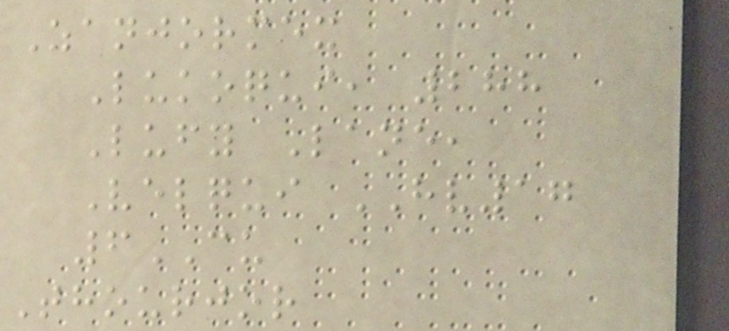Zanjormex
Lukoqui, 288
Lufy Lane,
Velqui HV17
6CU
Thourjor
